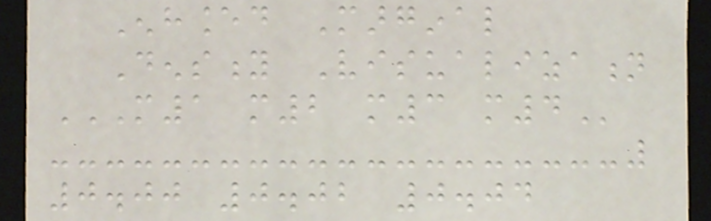Enhanced Marginal
Density Visualization
M1 M2 M3 M4
0.00 0.02 0.04
